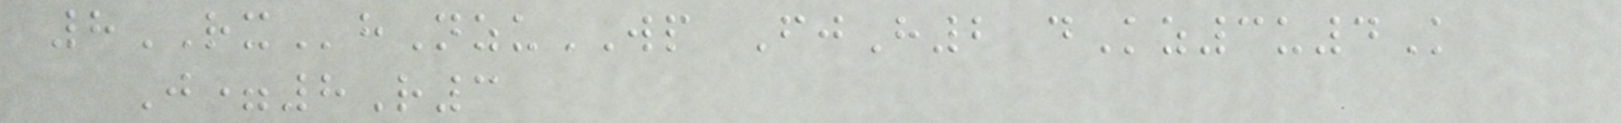8RXhNzuWP FjH2 dKz3u4K
J=8R3
